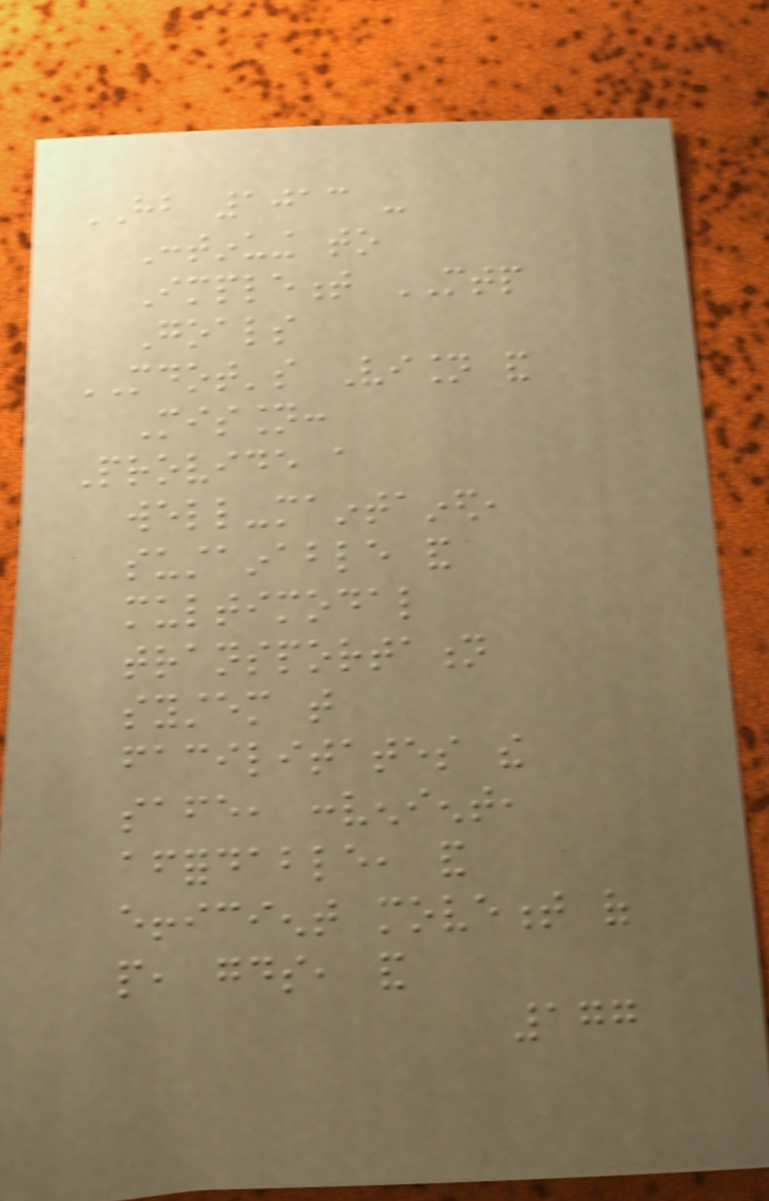HB 1013 -
Continuing to
Implement MTP
Goals
MDOT's Vision and
Mission:
Provide a
well-maintained,
sustainable and
multimodal
transportation
system that
facilitates the
safe, convenient,
affordable, and
efficient movement of
people, goods, and
177
